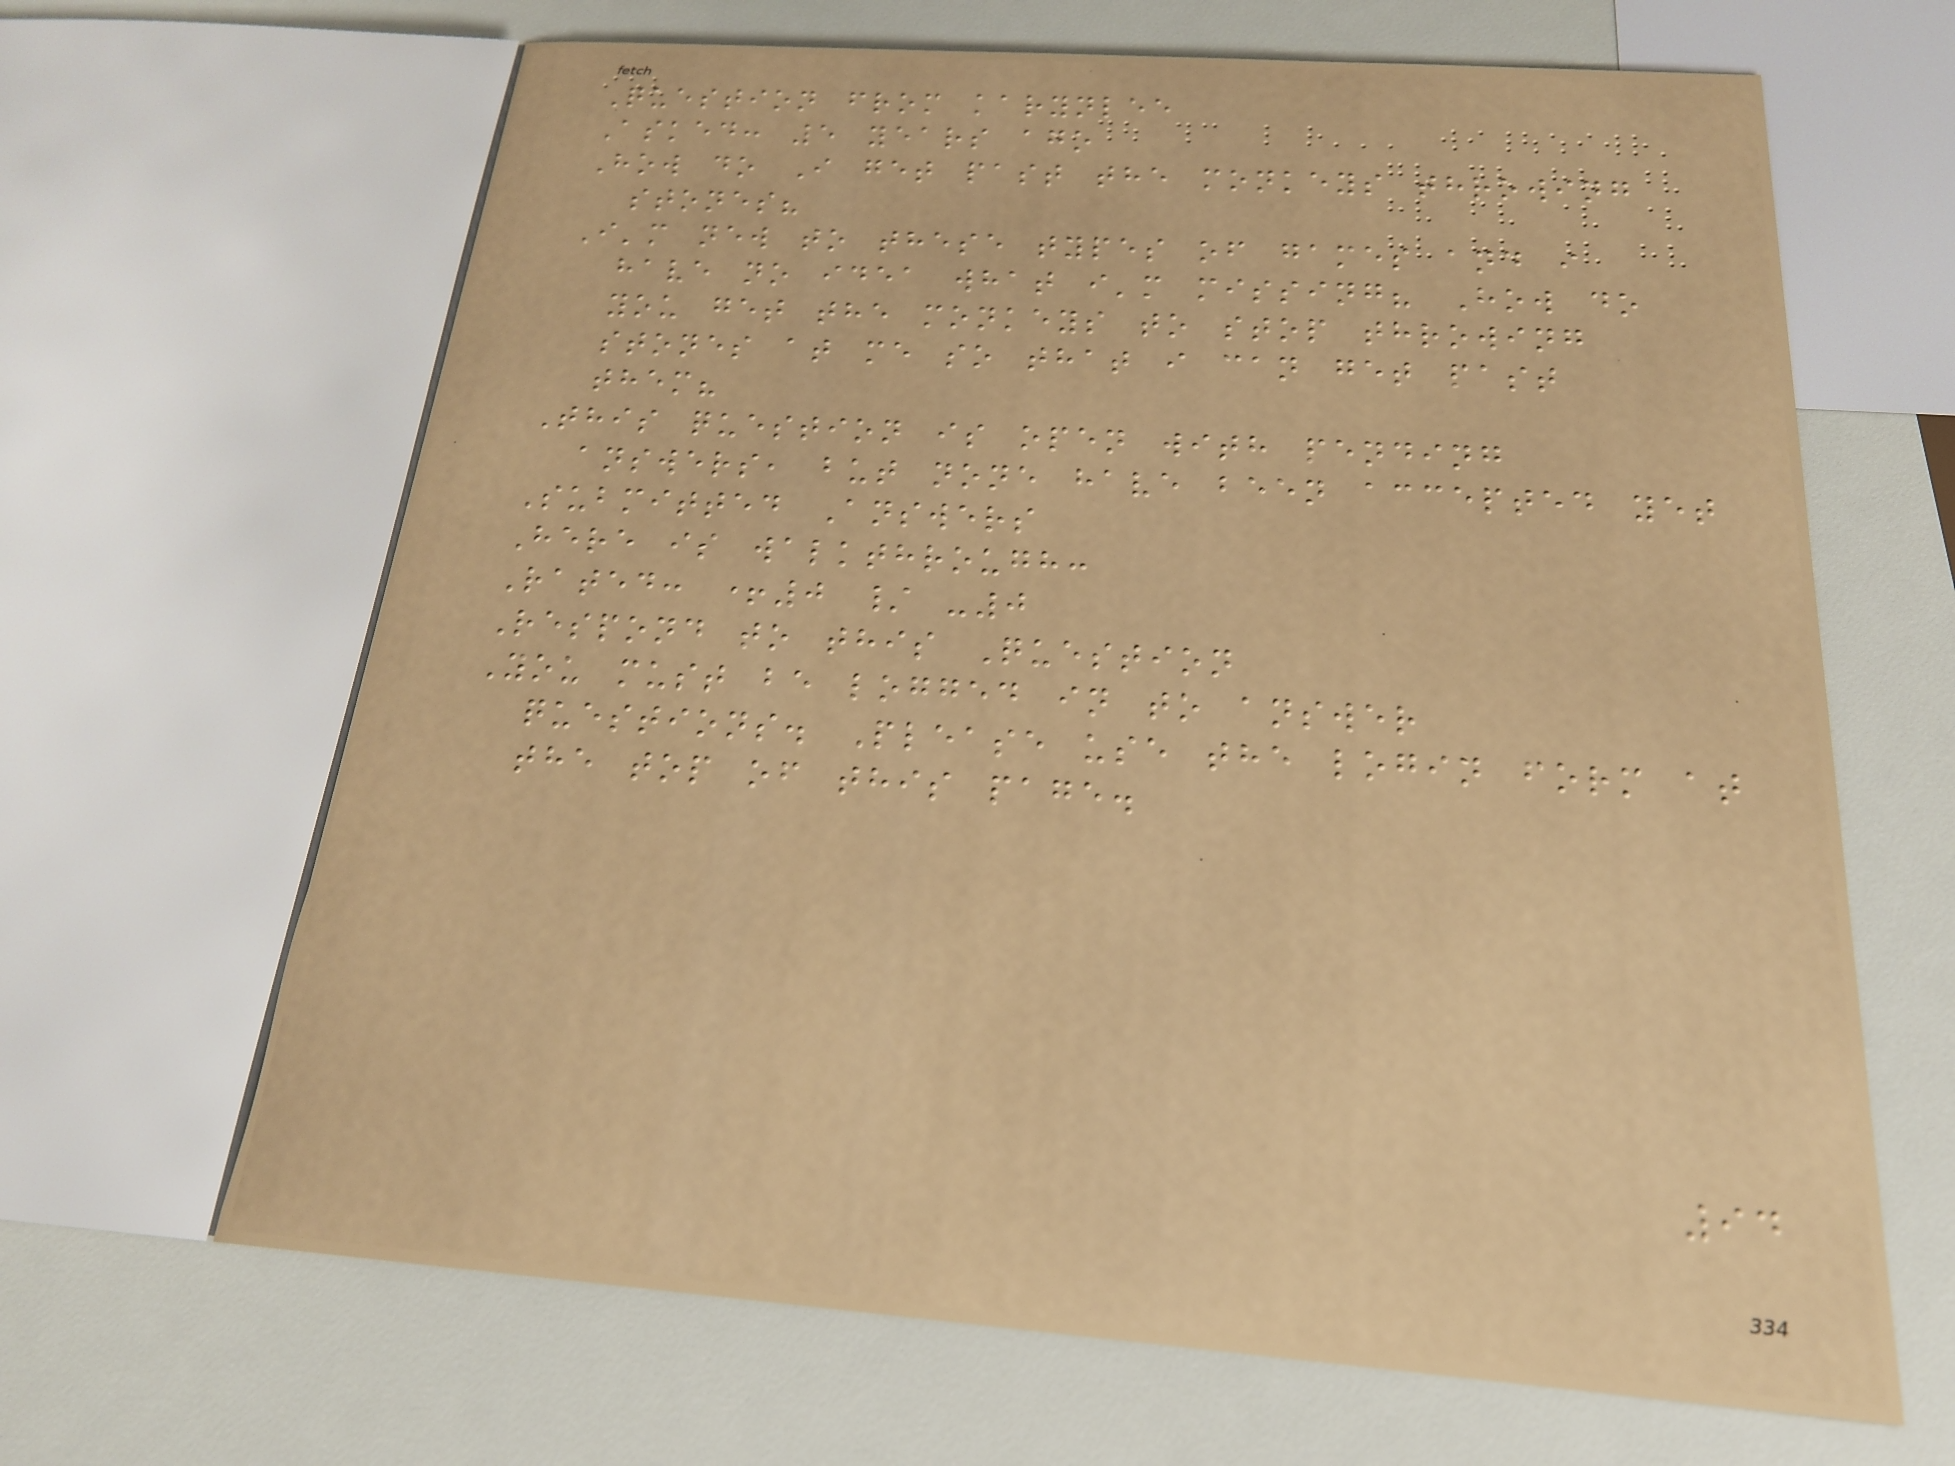Question from karynlee
Asked: 5 years ago
How do I get past the monkeys throwing
stones?
I'm new to these types of games and i
have no idea what i'm missing? How do
you get the monkeys to stop throwing
stones at me so that i can get past
them?
This question is open with pending
answers, but none have been accepted yet
Submitted Answers
Here is walkthrough:
Rated: +0 / -0
Respond to this Question
You must be logged in to answer
questions. Please use the login form at
the top of this page.
94
